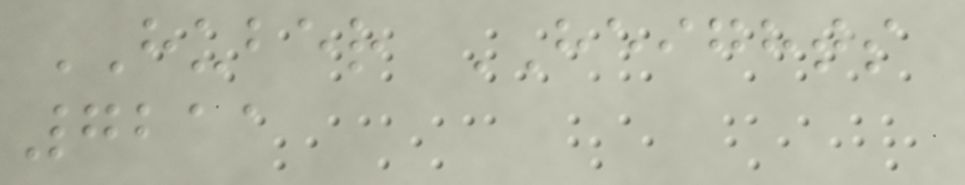HUBER HEIGHTS
7211
